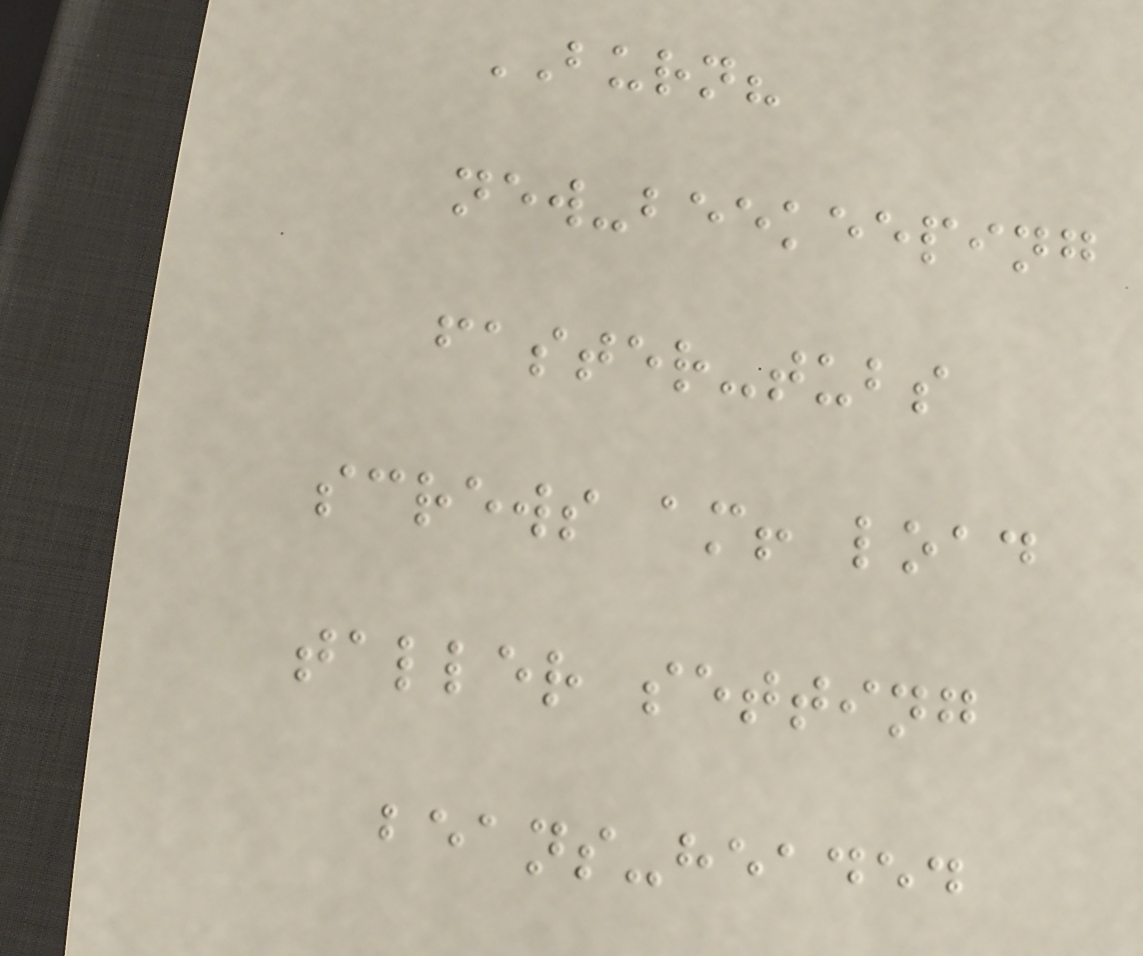BURN?
new-beekeeping
faster-tubs
screws am! load
taller setting
beans-headed
